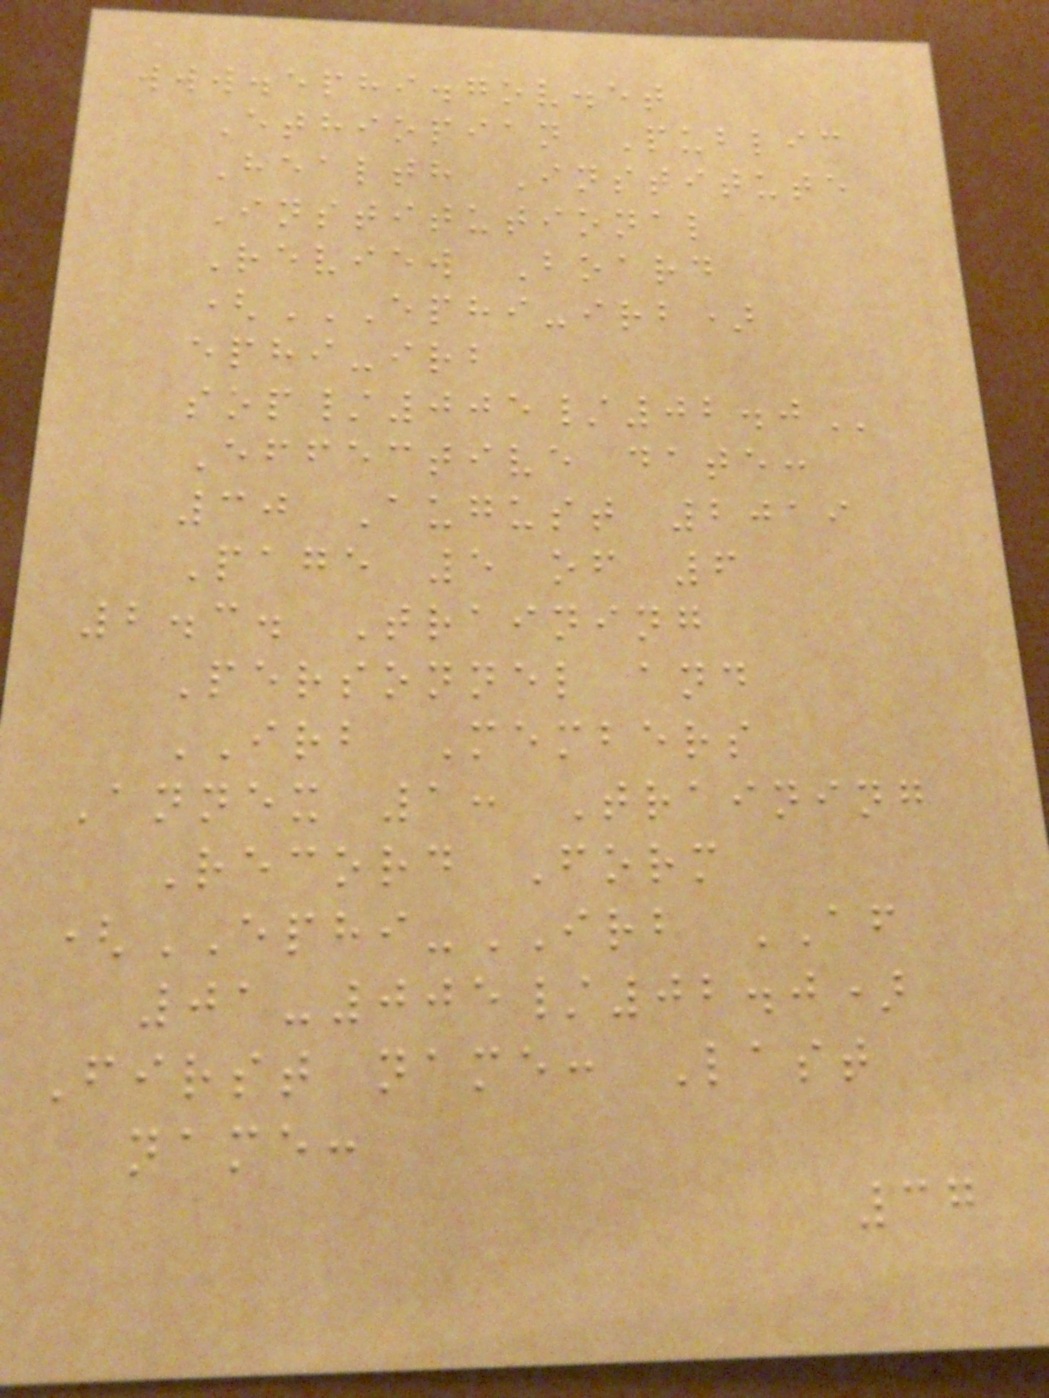www.ephi.gov.et
Ethiopian Public
Health Institute
Institutional
Review Board
(EPHI-IRB)
EPHI-IRB
SOP/005/02.0
Effective date:
30 August 2019
Page 5 of 6
2.3. Training
Personnel and
IRB Members
Annex 1: Training
Record Form
(EPHI-IRB AF
01-005/02.0)
First name: Last
name:
37
